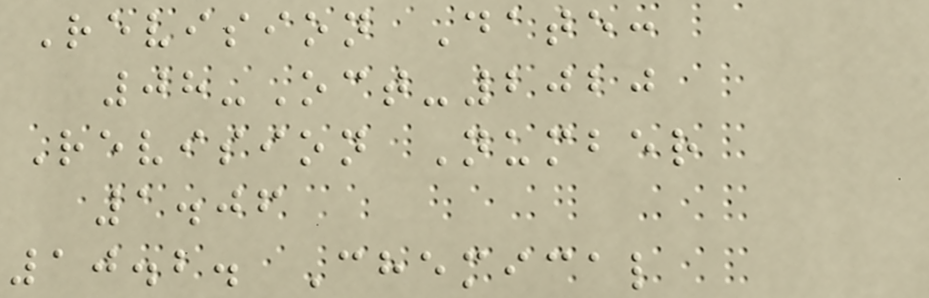Revision Date:
08-Oct-2020
Revision Number
1.06
10.2. Chemical
